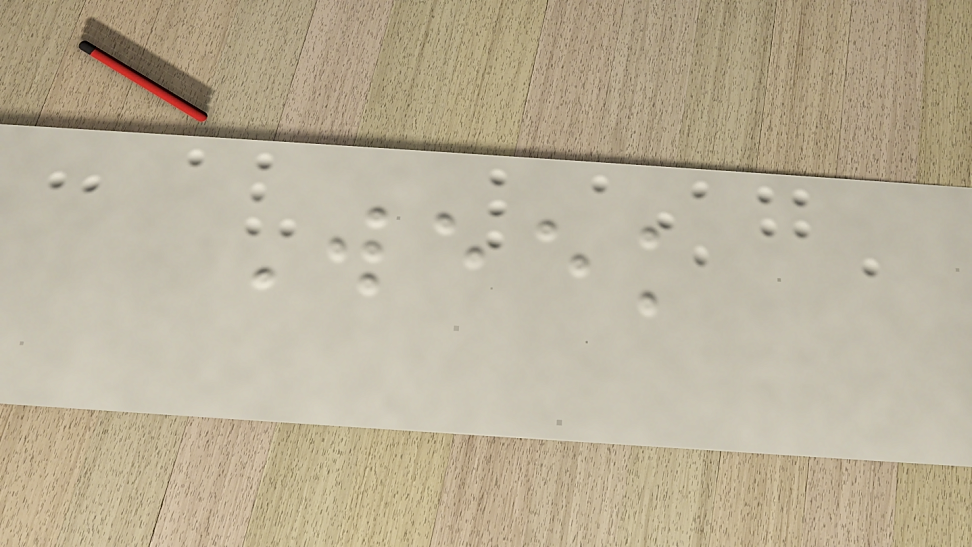Week
